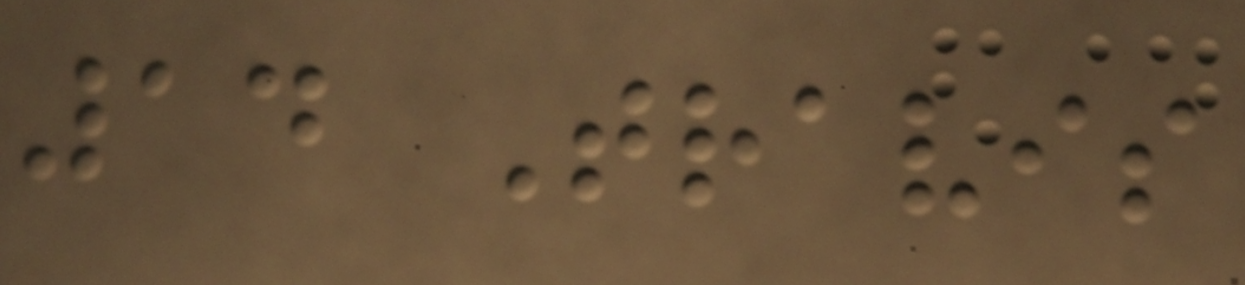14 Travis
